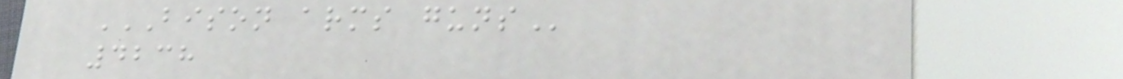BISON ARMS GUNS
4238
